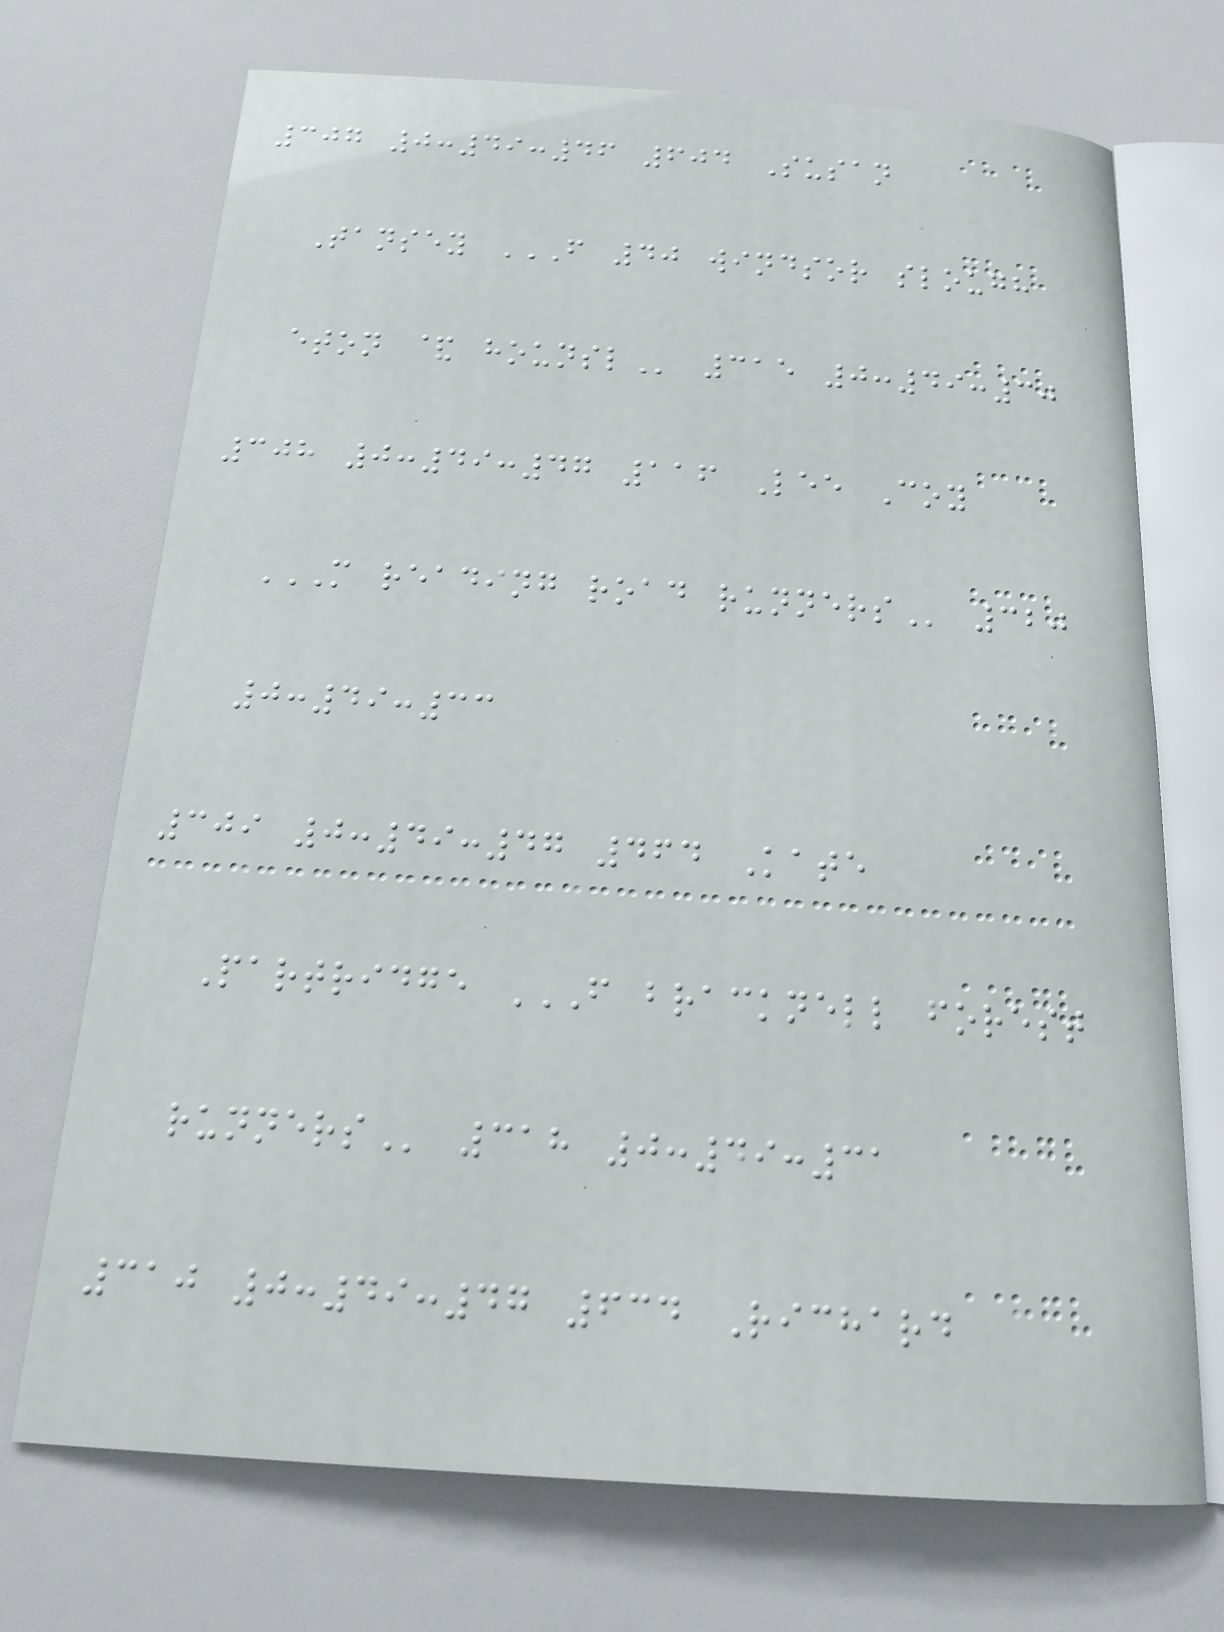307 0:49:46 604 Susan
Tansey F 40 WINDSOR SLOUGH
ETON & HOUNSL 315 0:49:30
308 0:49:47 116 Lee Coy
M READING ROAD RUNNERS 320
0:49:33
309 0:49:47 464 Kate
Partridge F BRACKNELL FOREST
RUNNERS 318 0:49:31
310 0:49:47 634 Richard
